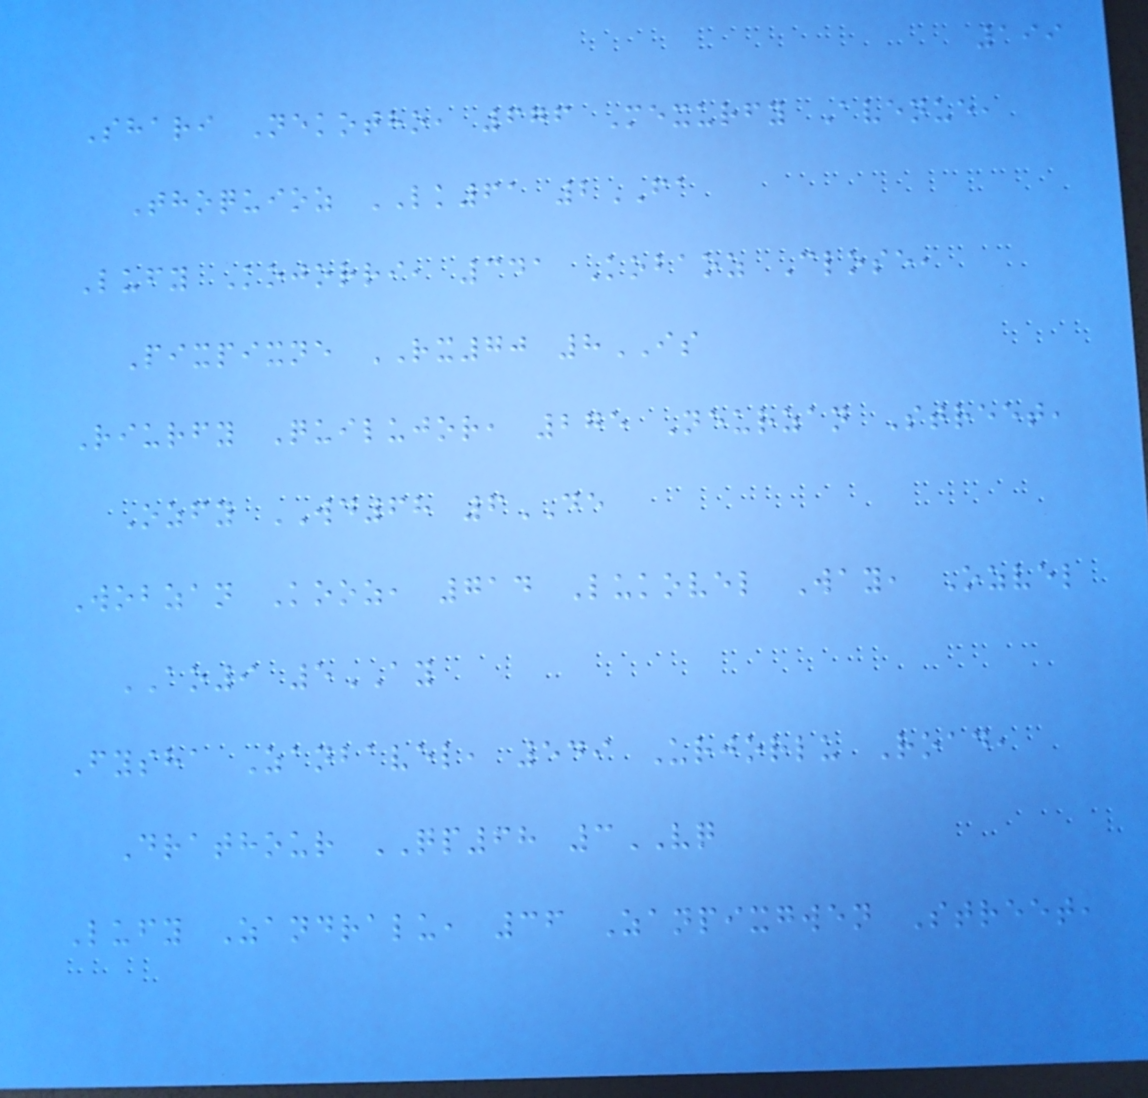199
Shari Nekotho, 676 Mexurfy Avenue,
Thoquioz LK61 2FA
Lufy Kojorri, 341 Kobaoz Close,
Pixpixne RX70 8IS
Riurfy Quilujor, 275 Neurzan Street,
Ozfy WD68 6DE
Wobzan Kooz, 714 Lukovel Way, Ozvel
AO9 5AY
Fysha Zanbavel, 549 Urjorlu Road,
Drathour QP68 3VQ
Lufy Zandralu, 36 Zanpixgwen Street,
